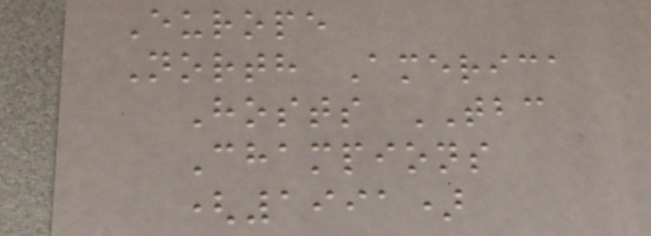Europe
North America
Hosts TBC
Champions
(1991)
